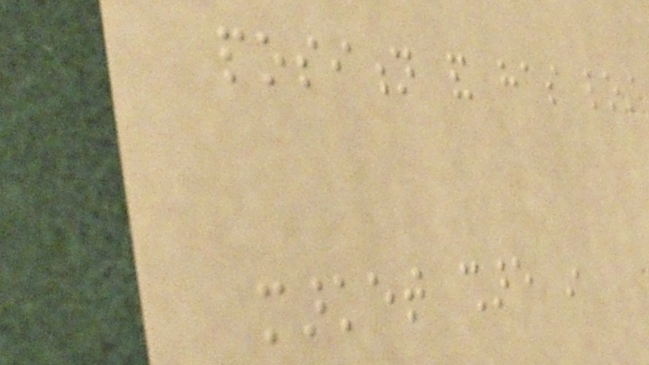position and has lost
market share in
